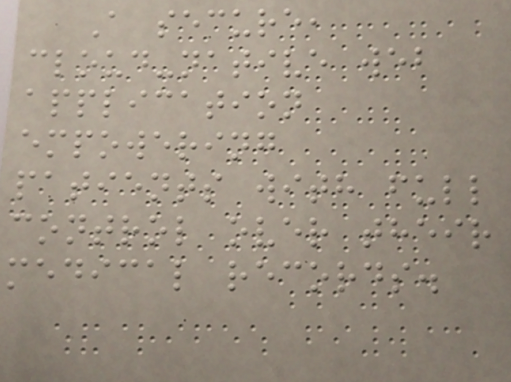A secure,
cloud-native web
application
empowering
patients with full
control over their
medical records.
